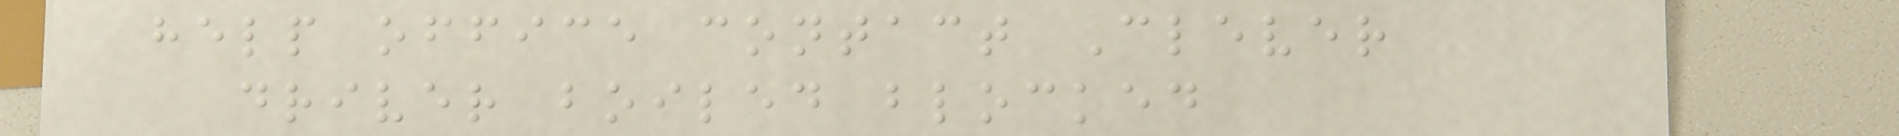help office contact Clever
driver boiled blocked
